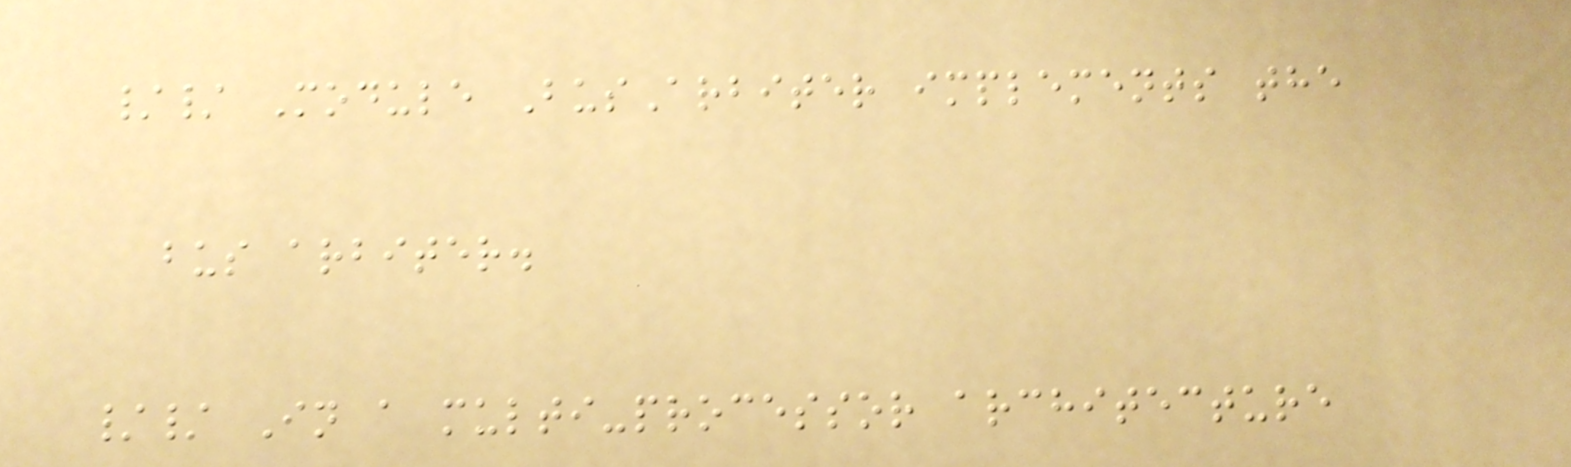// Module BusArbiter implements the
bus arbiter.
// In a multi-processor architecture
